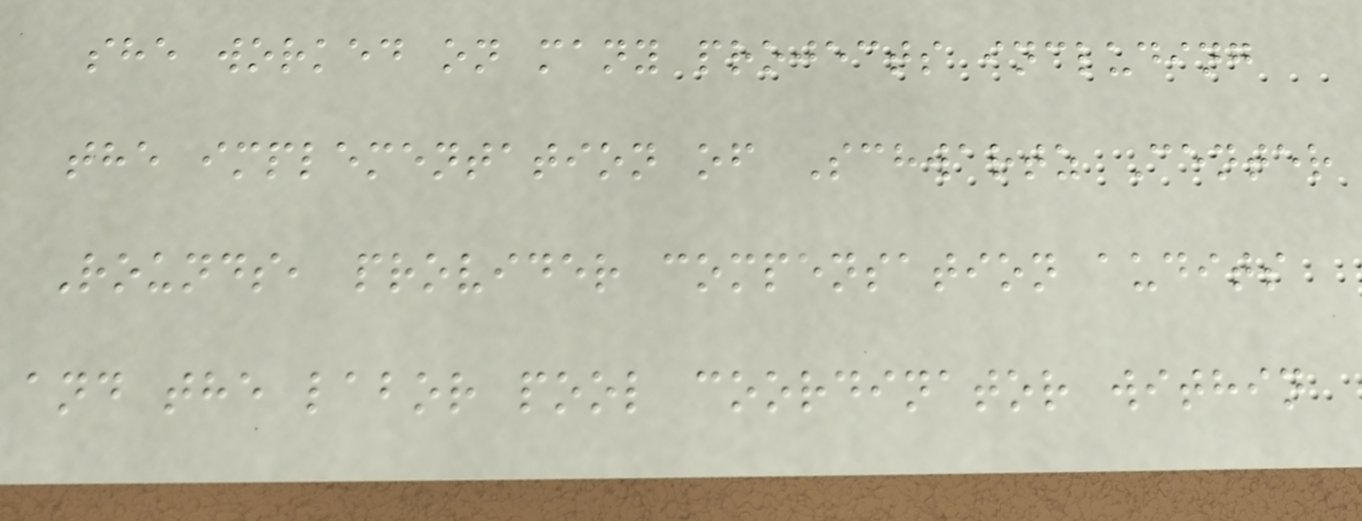she worked on many projects including
the implementation of Schwartz Center
Rounds, provider compensation audits
and the labor pool coordinator within
